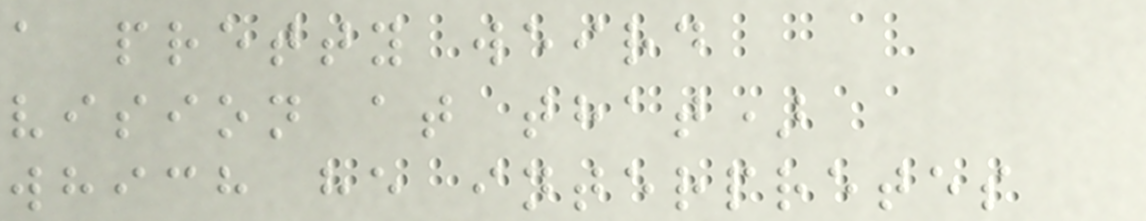a pretty weird
vision at that)
which he interpretes
